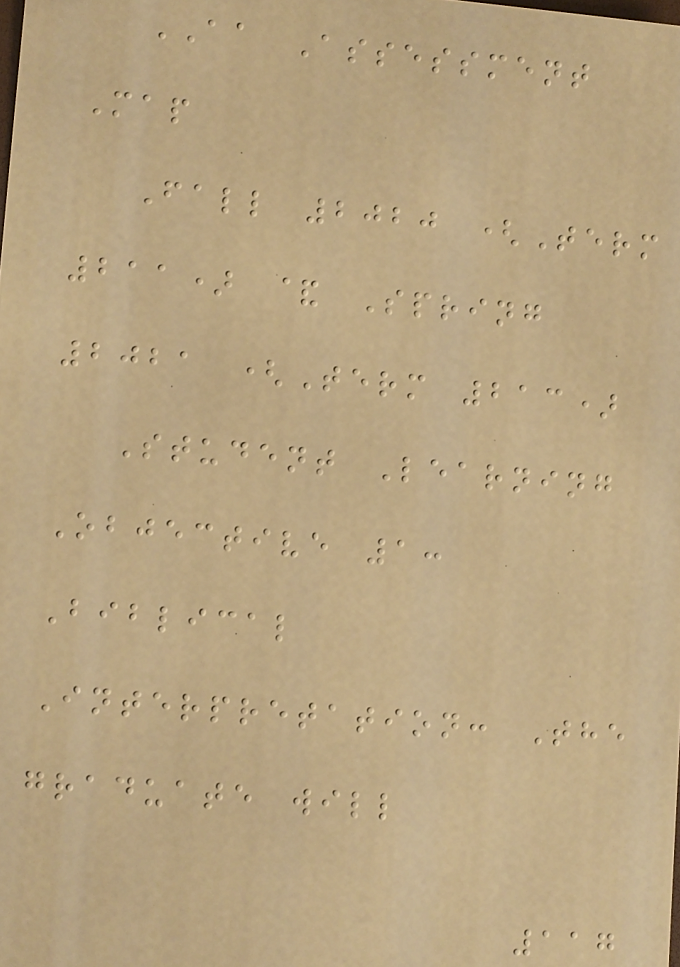AA Assessment
Map
Fall 2020 (Term
211) & Spring
2021 (Term 213)
Student Learning
Objective 1:
Biblical
Interpretation: The
graduate will
117
